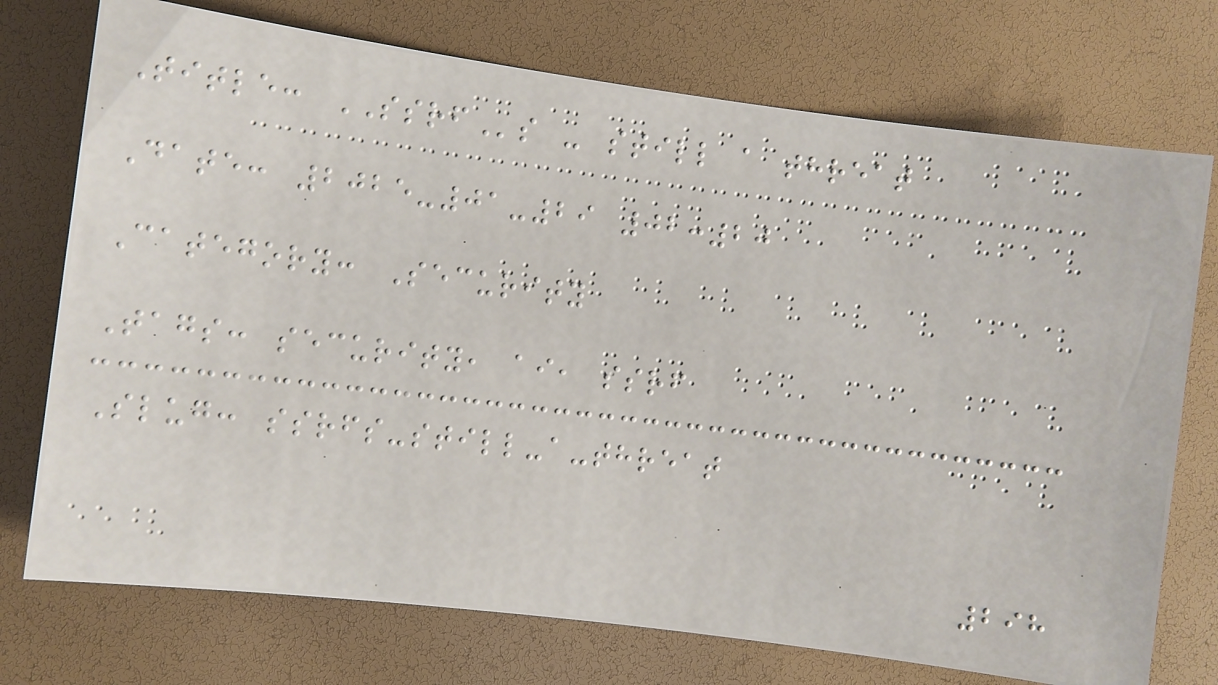Title: SSRFs - still a threat
Date: 2025-01-29 02:20
Category: Security
Tags: security, ai, ssrf
Slug: ssrfs-still-a-threat
298
